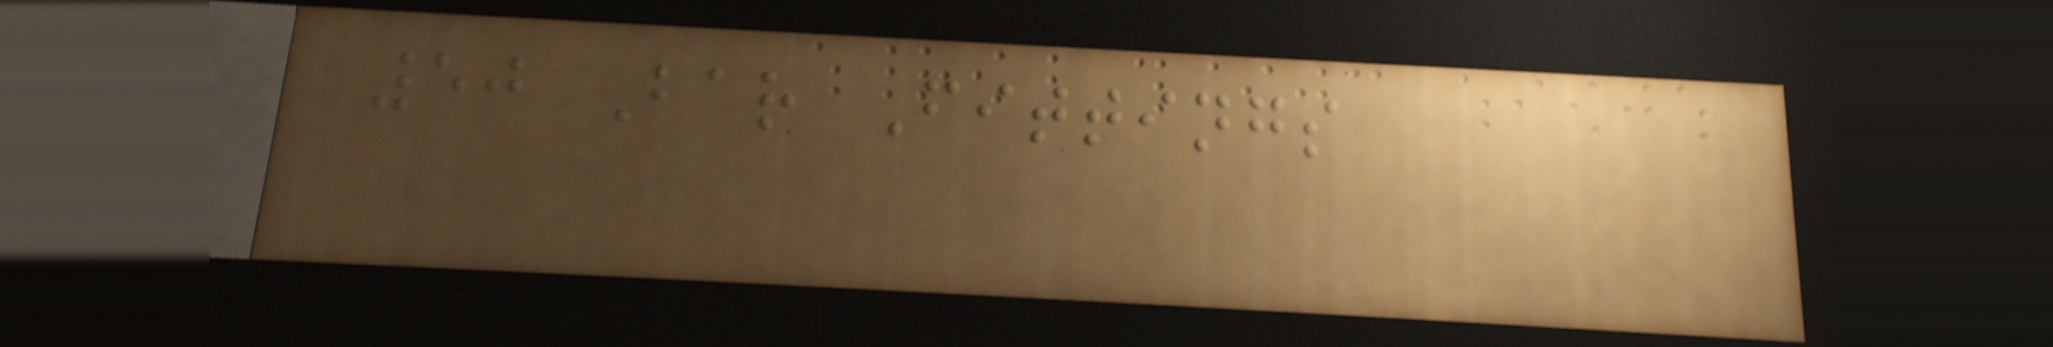50 Bar Fittings
